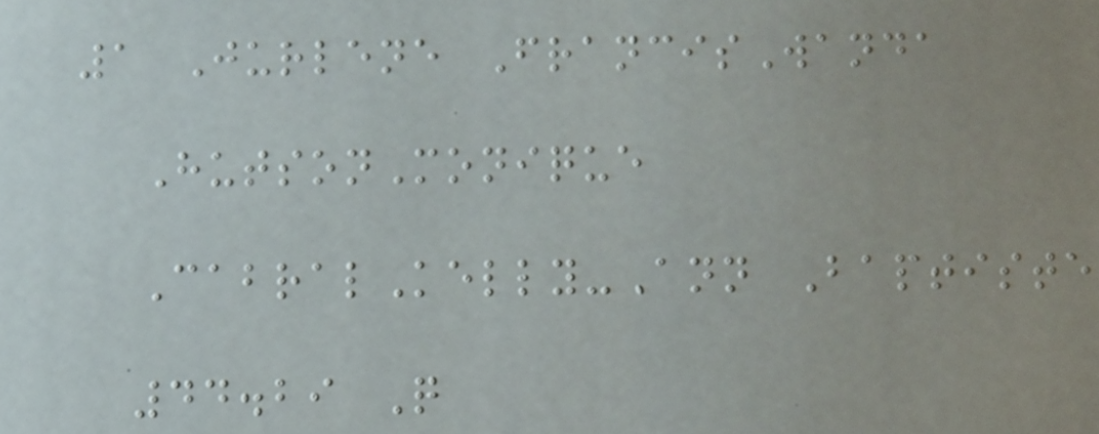1 Jurlene FrancisWanda
HutsonMonique
CabralKelly-Ann Baptiste
44.29 Q
